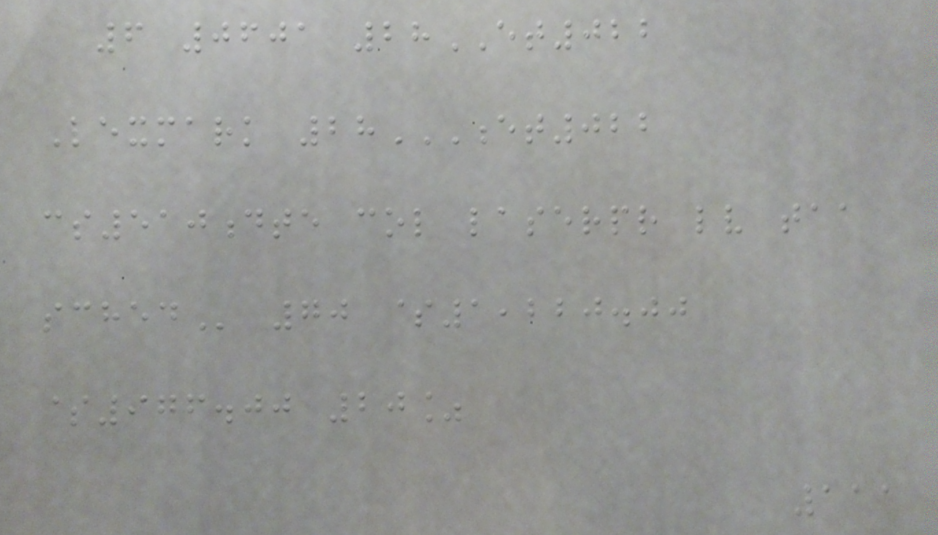6 0601 28ET022
Lexmark 28ET022
CS510DTE COL LASERPR LV TAA
SCHED 70 $1,220.00
$976.00 20%
111
